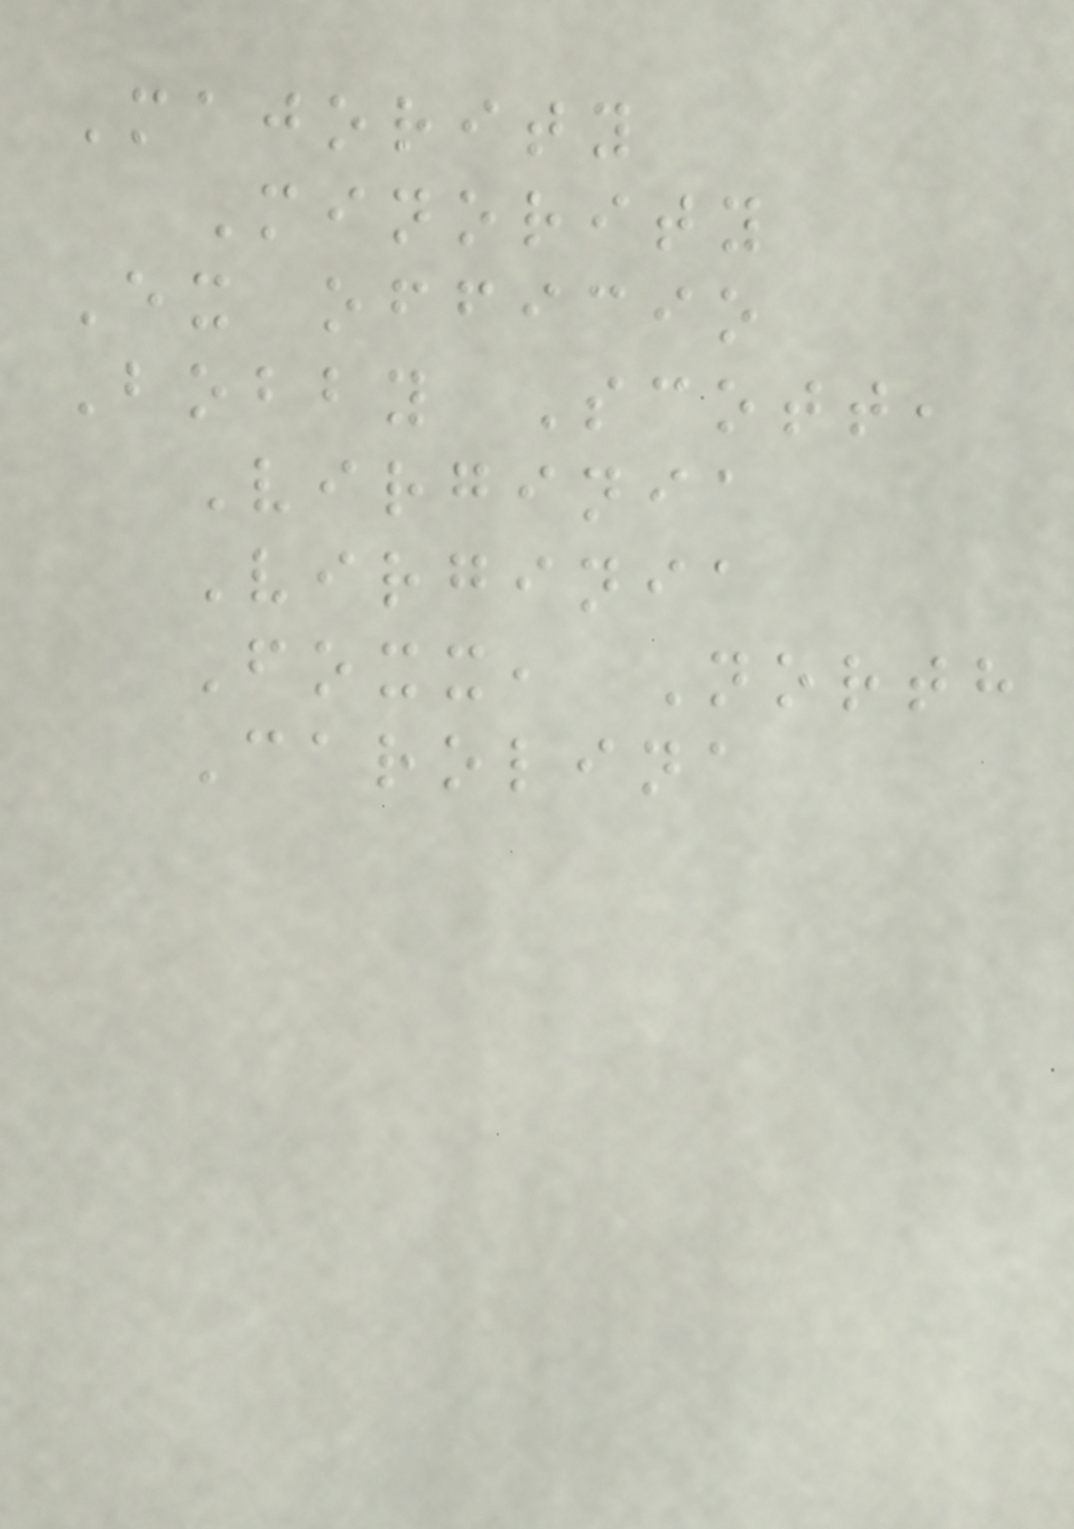Majority
Minority
Ex officio
Bobby Scott,
Virginia
Virginia
Foxx, North
Carolina
